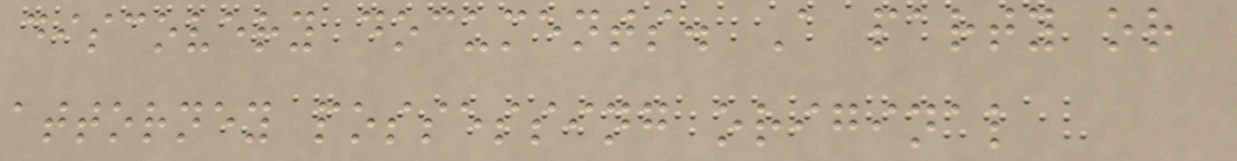discovery documents. A party or
attorney possessing original
